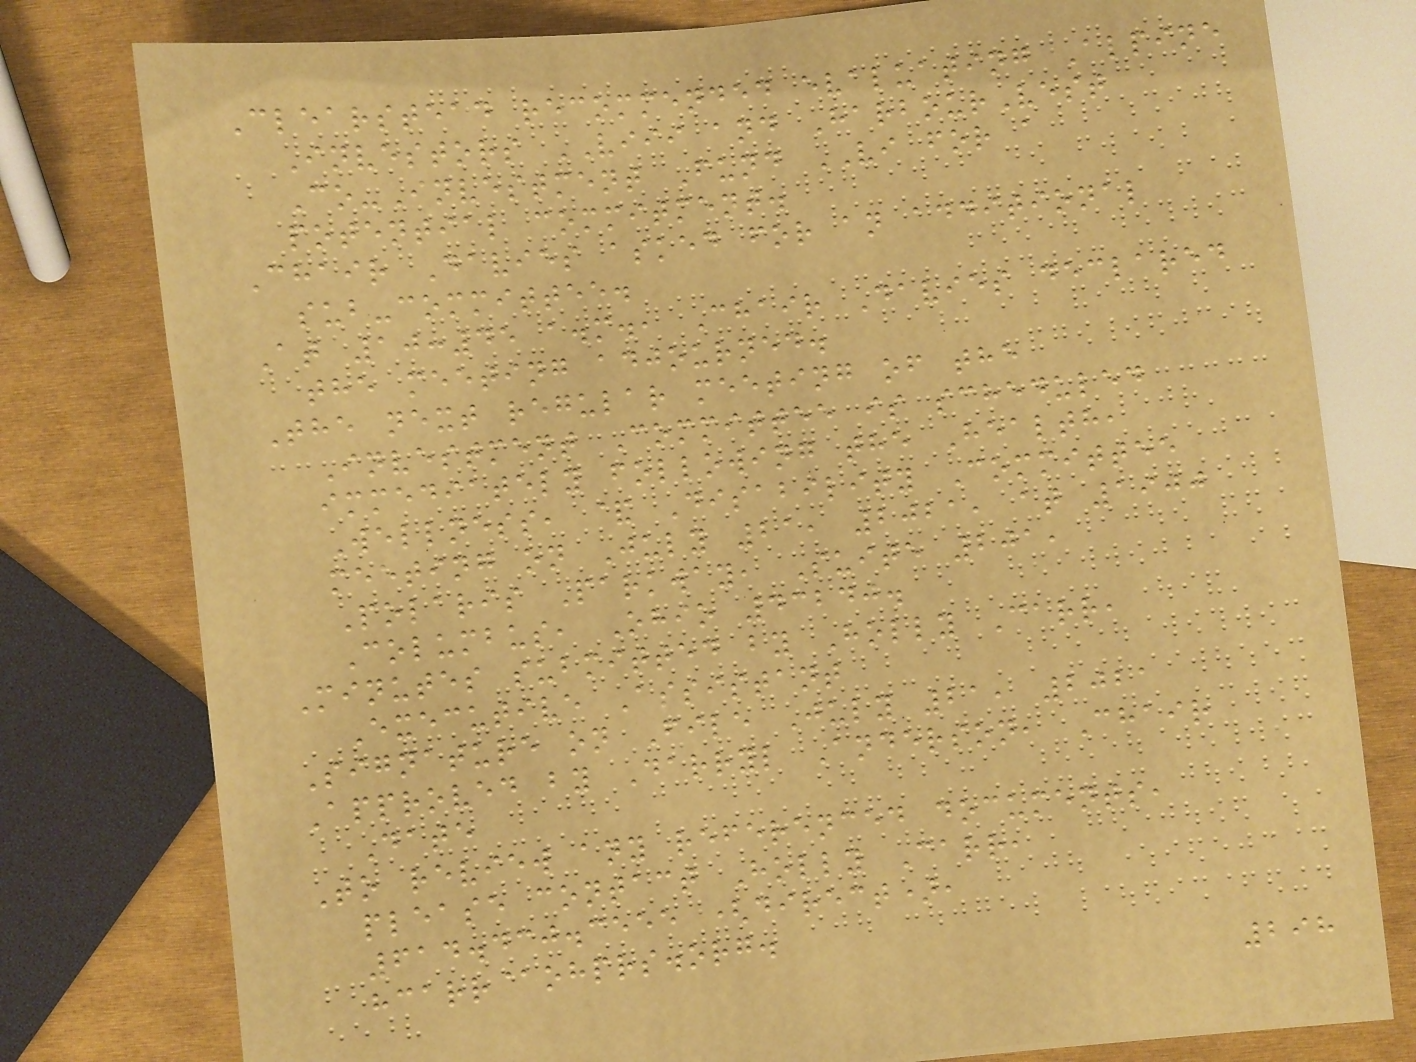Clearstead recommended evaluating Alpine
Investors VIII and HarbourVest
Co-Investment Fund VI for a
potential commitment.
Chair Davies asked for an additional
sub-committee.
At 10:45 a.m., Chair Davies declared
the meeting adjourned.
The next regular meeting of the
Investment Committee is scheduled
immediately following the Health,
Wellness, & Disability Committee
meeting on July 21, 2021, at 1900
Polaris Parkway, Suite 201,
Columbus, Ohio 43240.
Minutes submitted by Holly Carr,
Executive Assistant
Signature on File July 21, 2021
Approved by Darryl Anderson, Chair
Date
To review any referenced documents,
please contact Holly Carr,
614.430.3555 (direct),
hcarr@ohprs.org.
298
